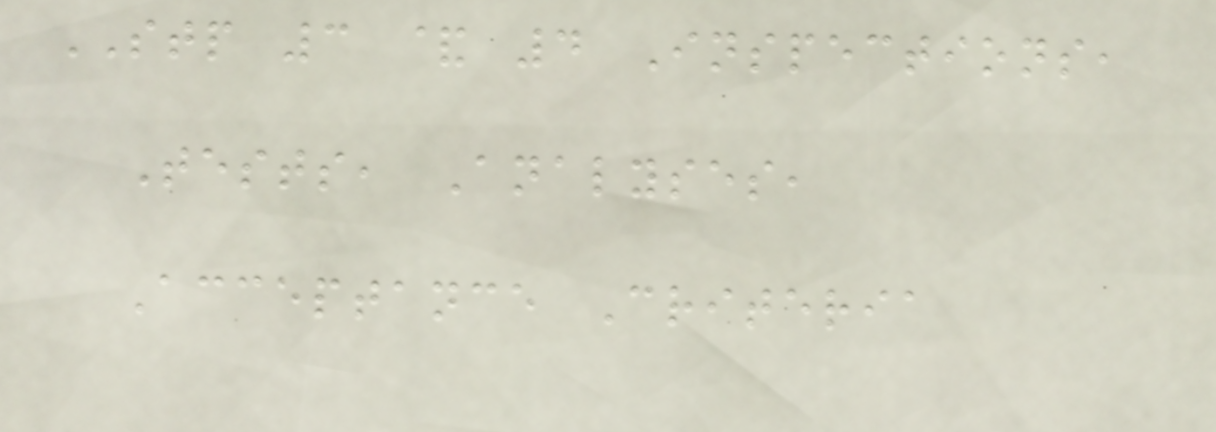STP 3 & 4 Inspections,
Tests, Analyses,
Acceptance Criteria
